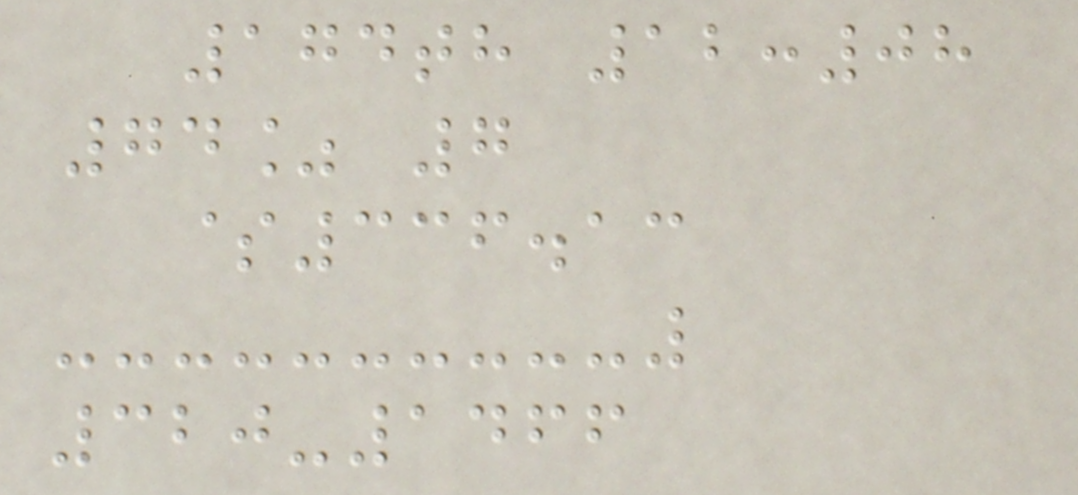174th 12:08
74% 7
$336.13
320-1466
